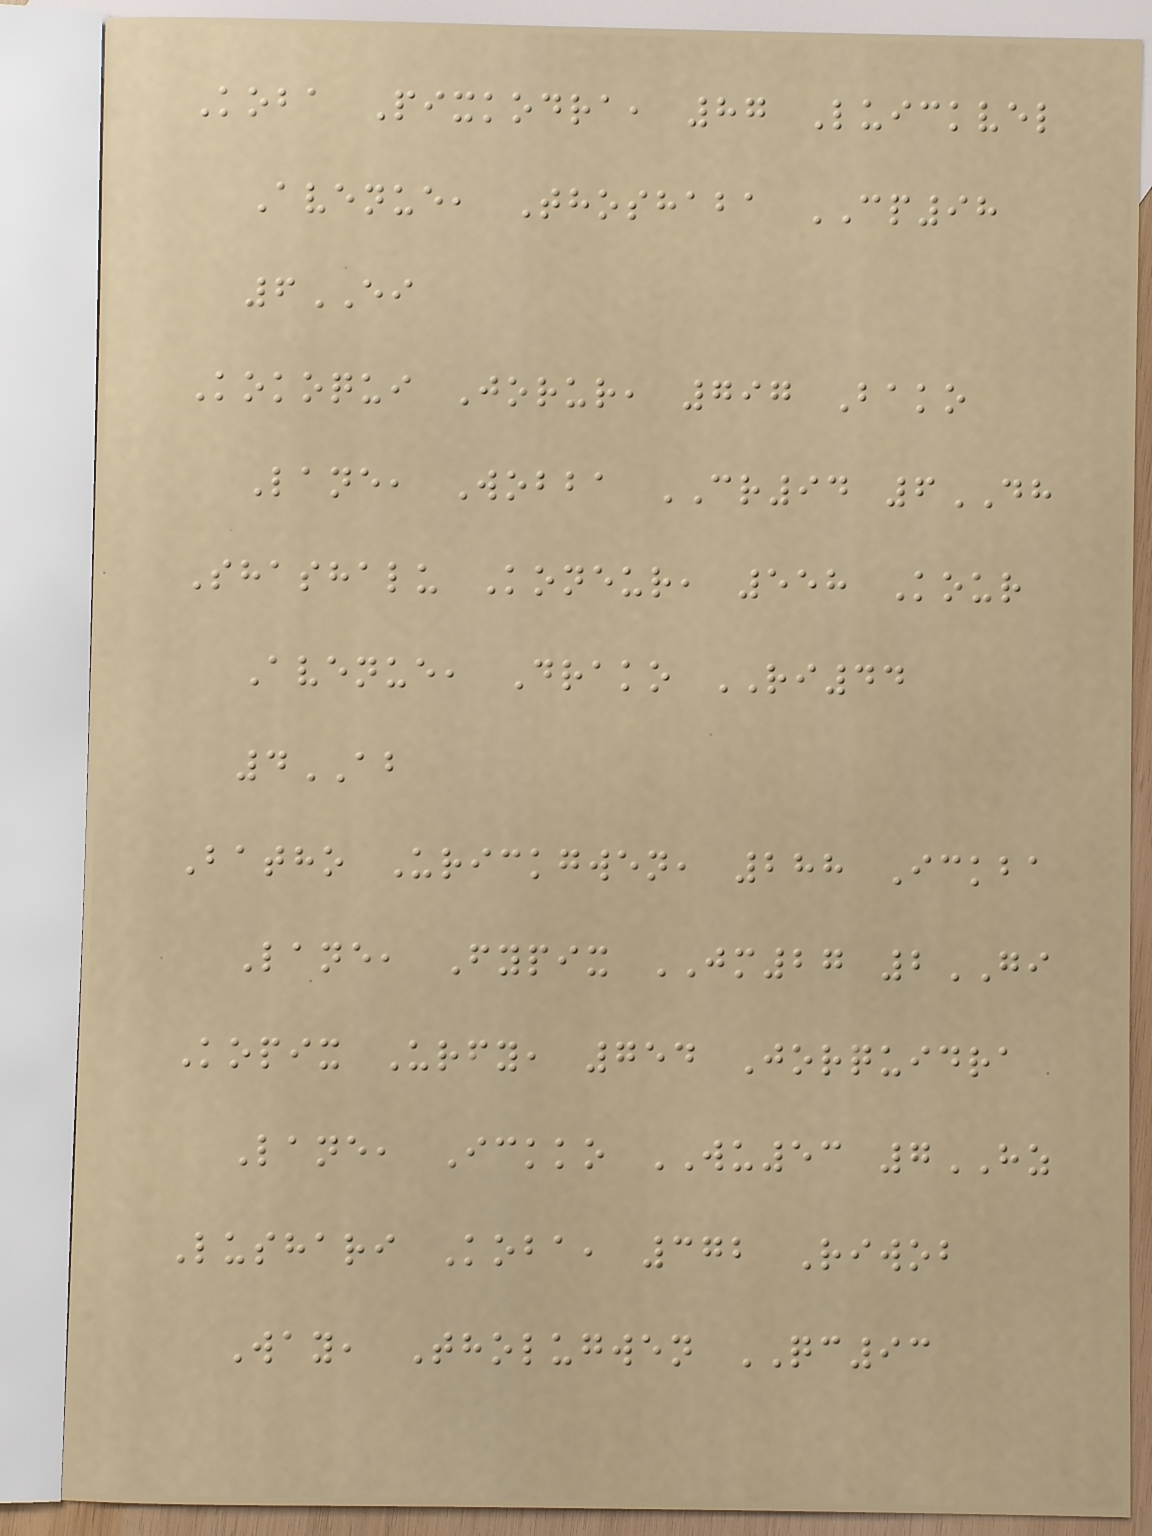Koba Pixkodra, 87 Luickvel
Avenue, Thoshaba CP98
6EI
Kokoqui Jorur, 797 Bako
Lane, Wobba CR94 6DH
Shashalu Koneur, 558 Kour
Avenue, Drako RI44
4AB
Batho Urickgwen, 288 Ickba
Lane, Fypix JM27 2GI
Kopix Urfy, 754 Jorquidra
Lane, Ickko WU53 7HZ
Lushari Koba, 372 Riwob
Way, Tholugwen QC93
